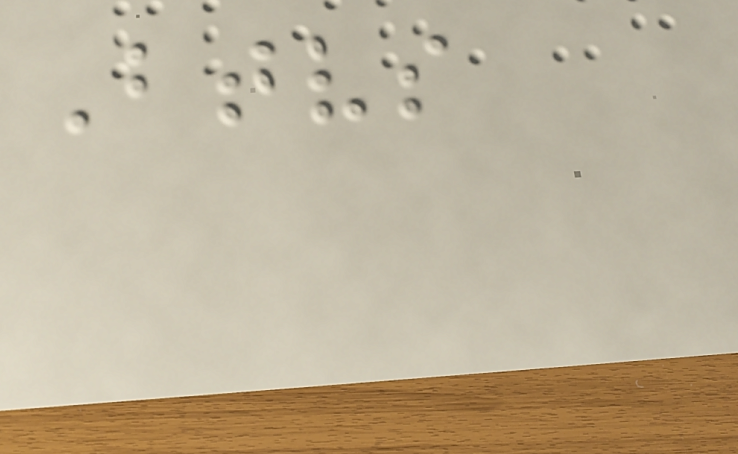Btvs
